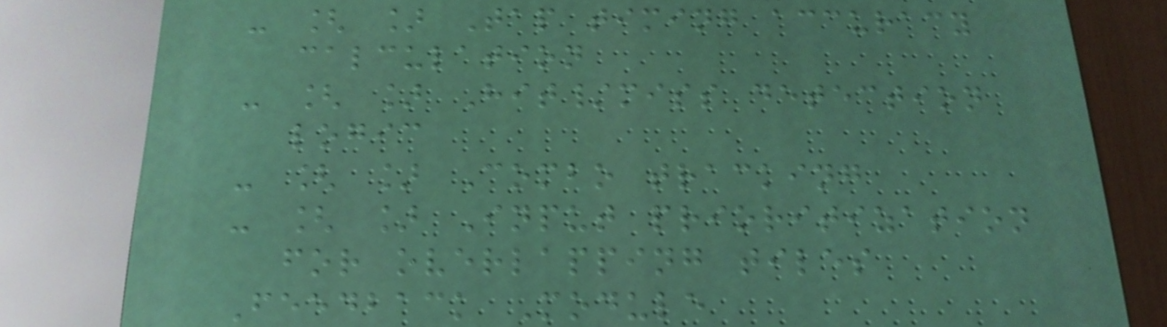- [ ] Tap timing accuracy
calculation
- [ ] Hit/miss detection
logic
- [ ] Combo tracking
- [ ] Input prioritization
for overlapping tiles
Feedback Module
